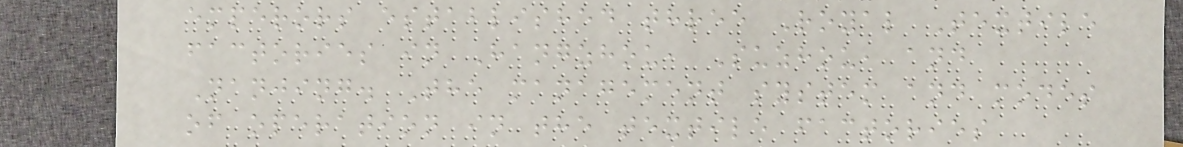emperors established three Royal Textile
factories in Hangzhou, Suzhou, and
Nanjing. The management system and modes
of operation in the textile factories
